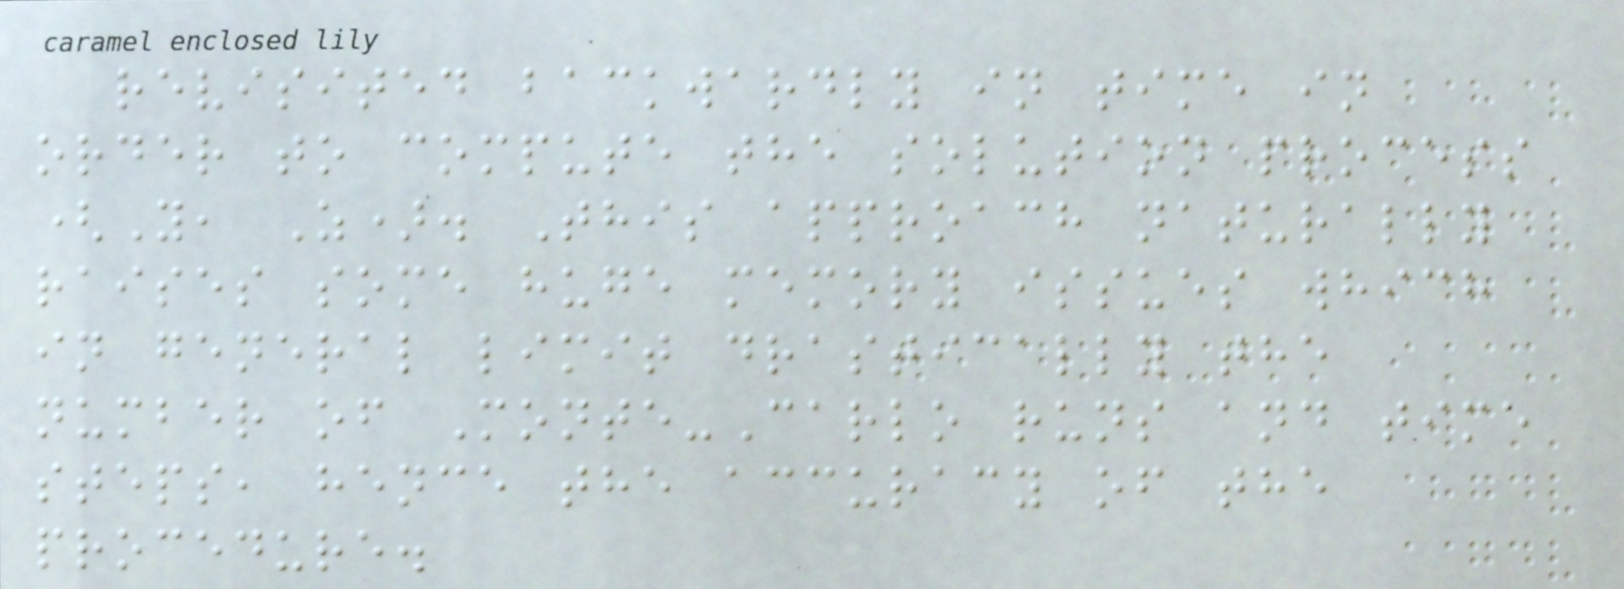revisited backwardly in time in
order to compute the solution process
(Y, Z). This approach naturally
raises some huge memory issues which
in general limit drastically the
number of Monte-Carlo runs and time
steps, hence the accuracy of the
procedure.
